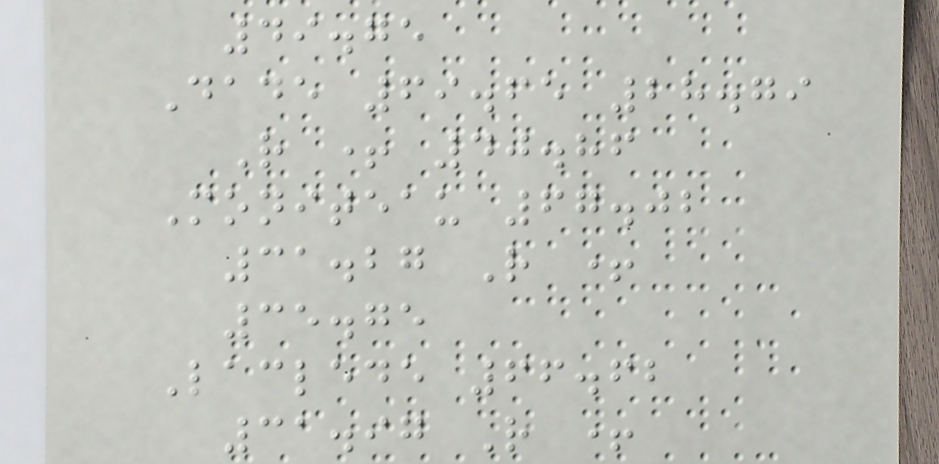49.75
Dade 69.65 28.79
R + 40.86
Moniteau 67.02
31.27 R +
35.75
Laclede 66.62
31.97 R +
